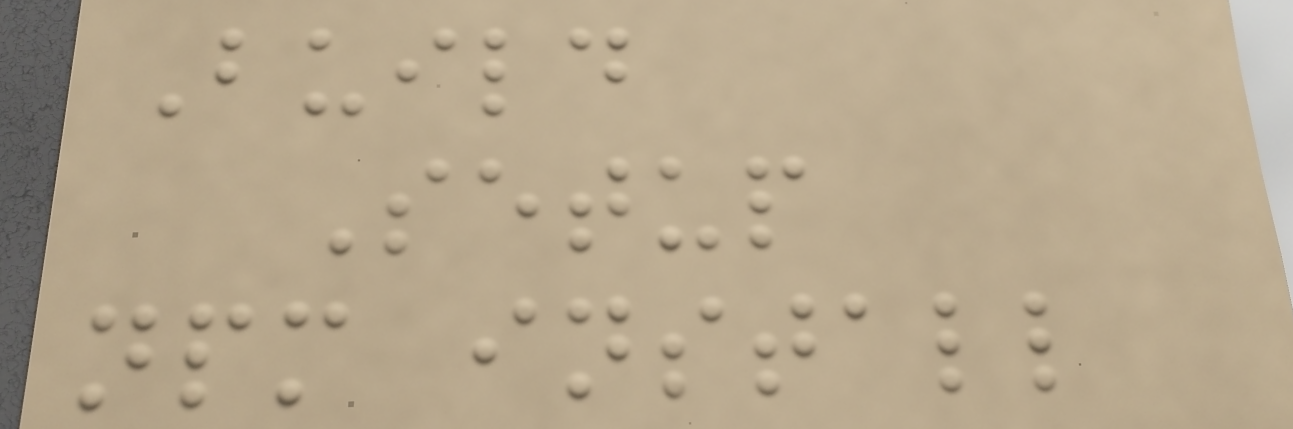Build
Setup
npm install
